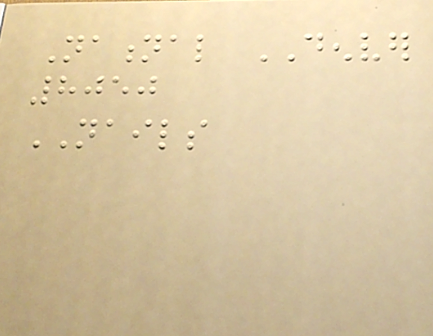National DENVER
8050
NAILS
